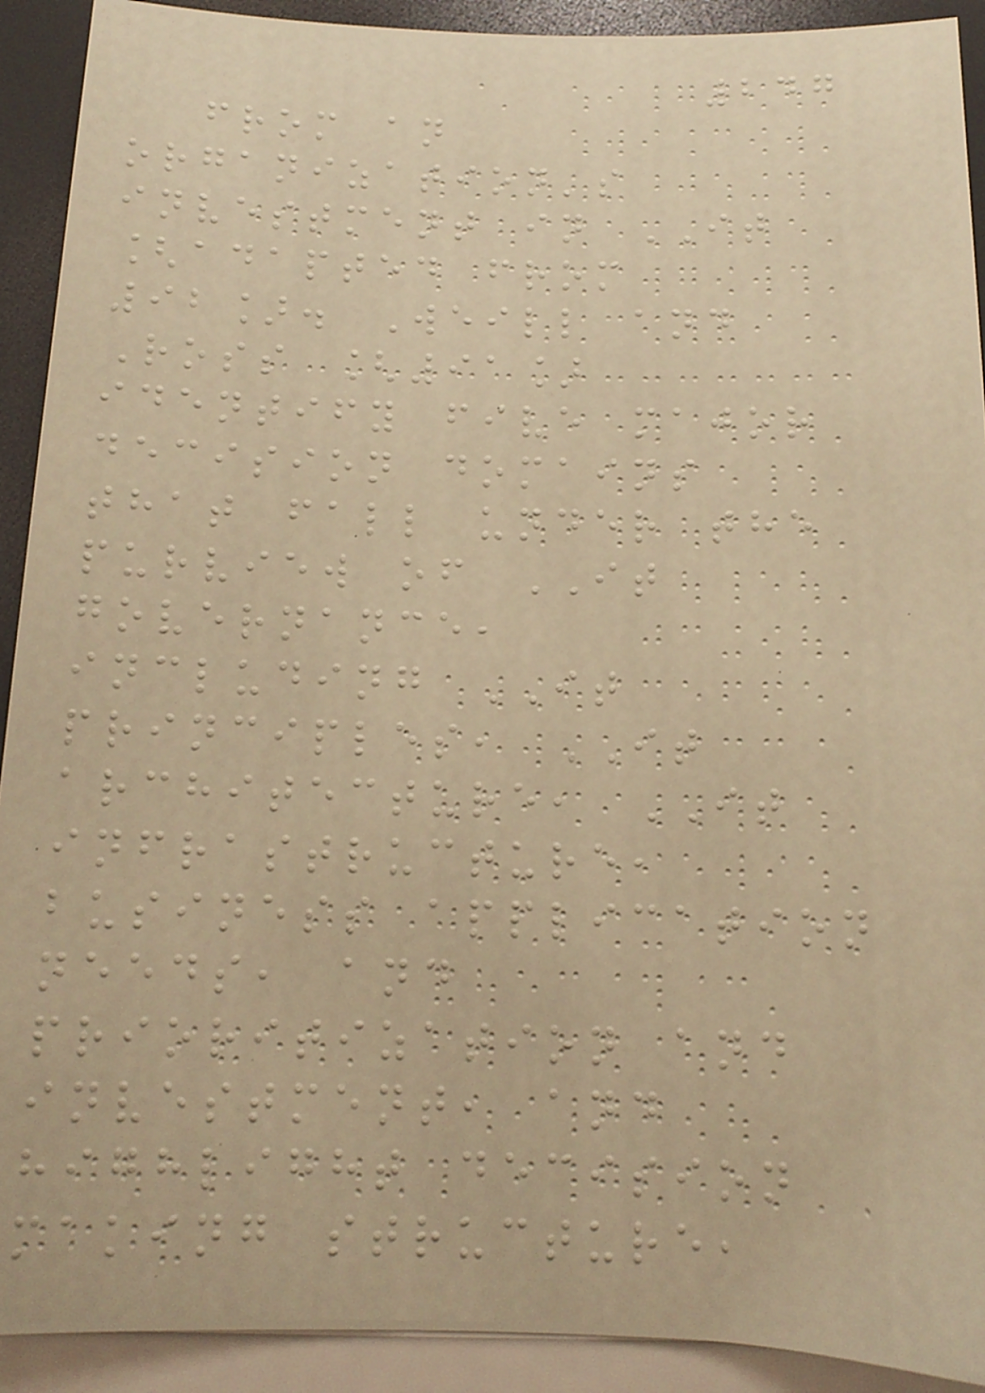247
from an
organization's
investment in IT
[adapted from
92]. Weill and
Ross [91]
identify five major
decision domains
that fall under the
purview of IT
governance,
including IT
principles, IT
architecture, IT
infrastructure,
business application
needs, and
prioritization and
investment, and
highlight decision
making structure,
